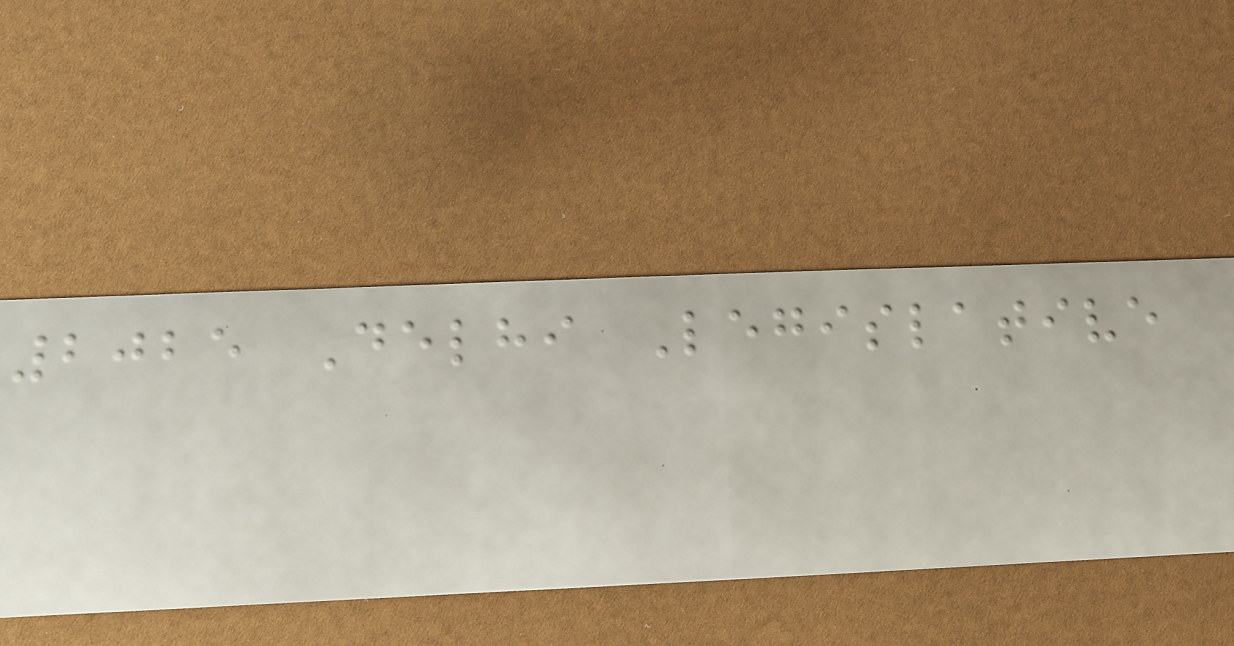2025 Delhi Legislative
